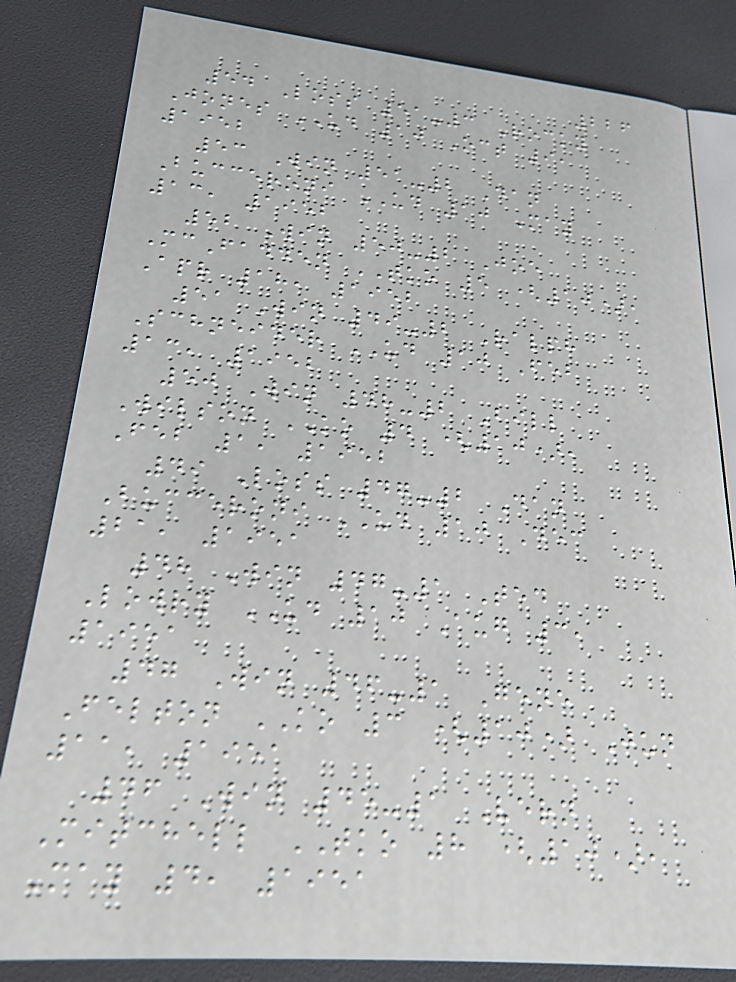226
54 Loss 51-3 Rocky
Jones UD 10 Oct 9,
1952
53 Win 51-2 Dan
Bucceroni UD 10 May
13, 1952
52 Win 50-2 Joe
McFadden TKO 5 (10),
Apr 18, 1952
51 Win 49-2 Ralph
Schneider UD 10 Feb
13, 1952
50 Win 48-2 Bill
Wilson KO 4 (10),
Feb 1, 1952
49 Loss 47-2 Dan
Bucceroni UD 10 Dec
21, 1951
48 Win 47-1 Ted
Lowry UD 10 Aug 3,
1951
47 Win 46-1 Gene
Felton KO 3 (10) Jun
11, 1951
46 Win 45-1 Vern
Mitchell TKO 8 (10),
May 4, 1951
